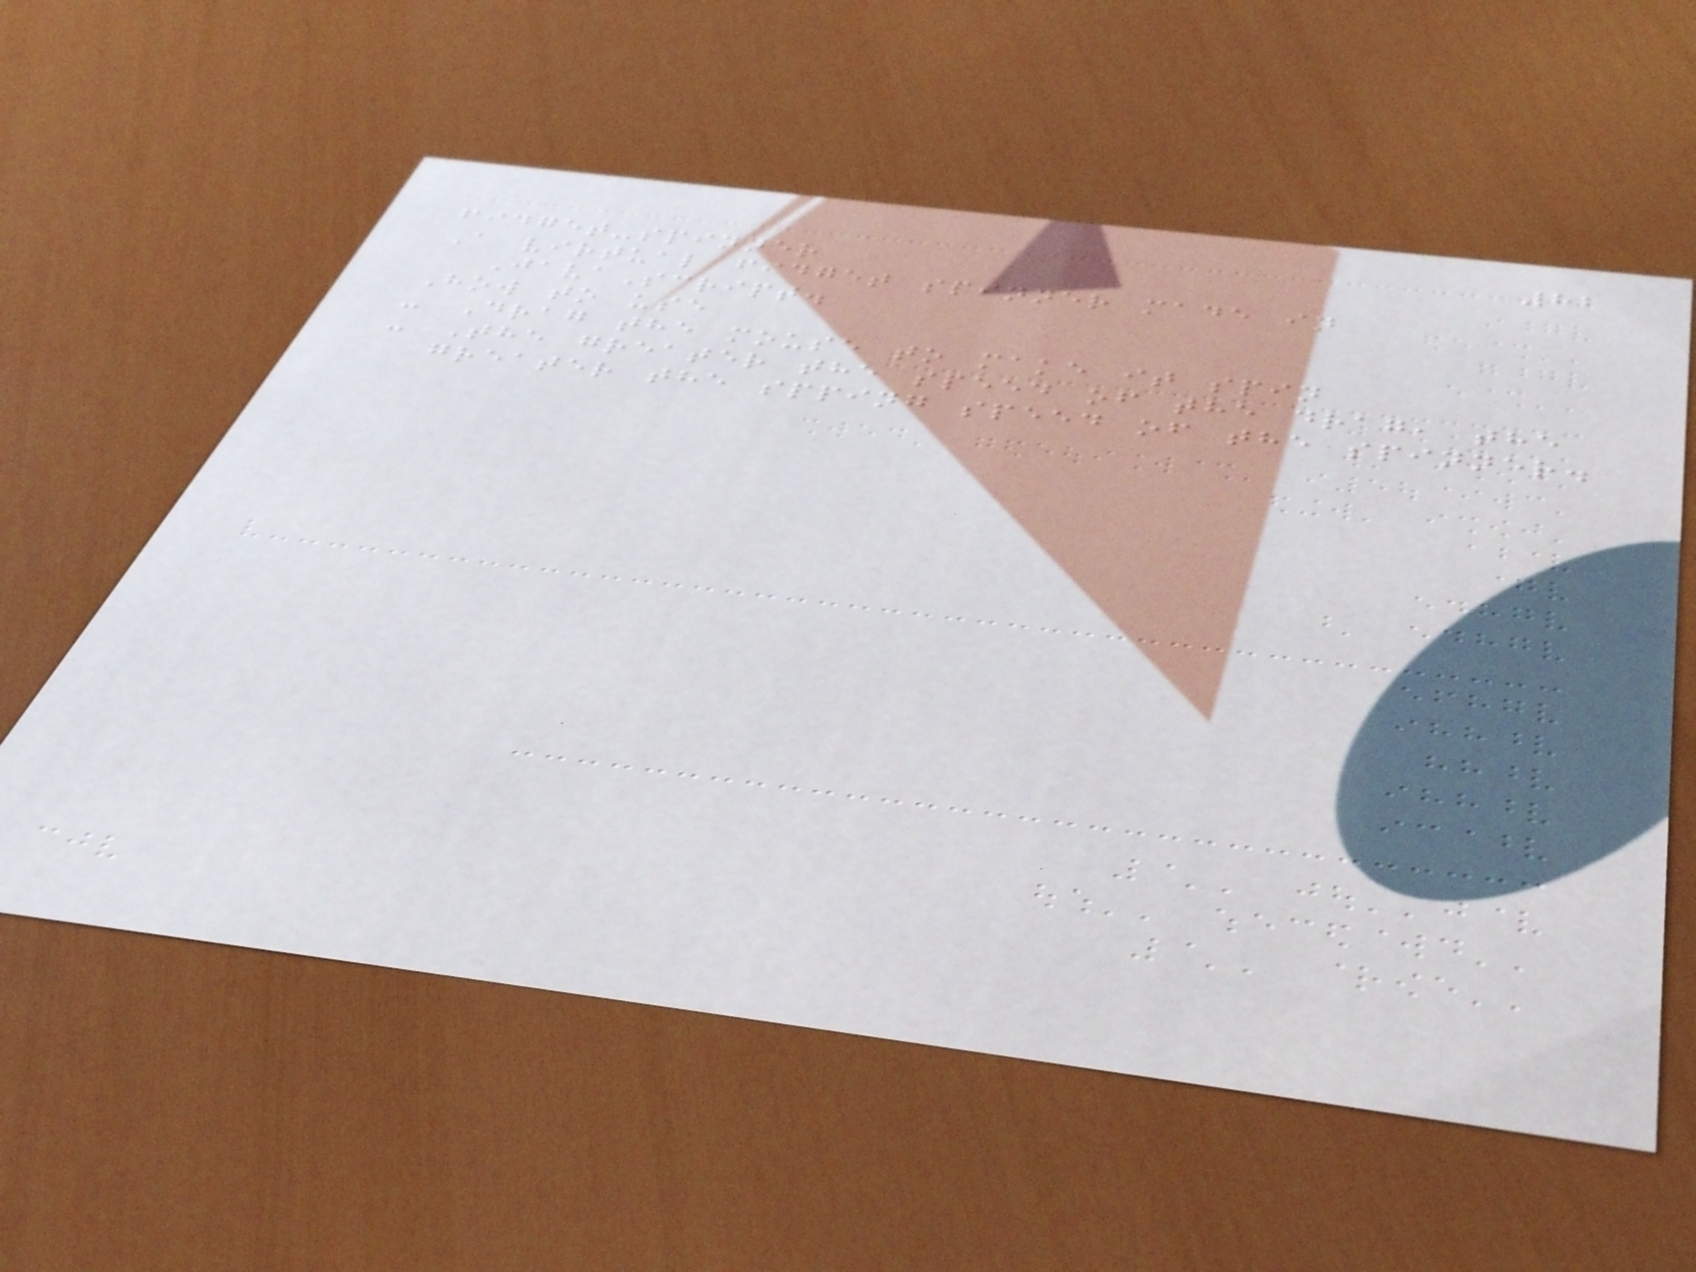82
fidget-spinner
A virtual fidget spinner made in
JavaScript.
How to use
- Drag the mouse to make it spin
- The greater the speed of the drag, the
greater the spping speed of the spinner.
